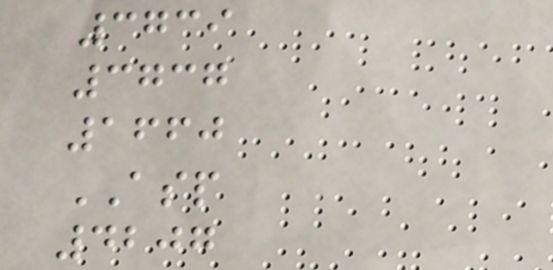3739
3737
1660
ASP
4207
